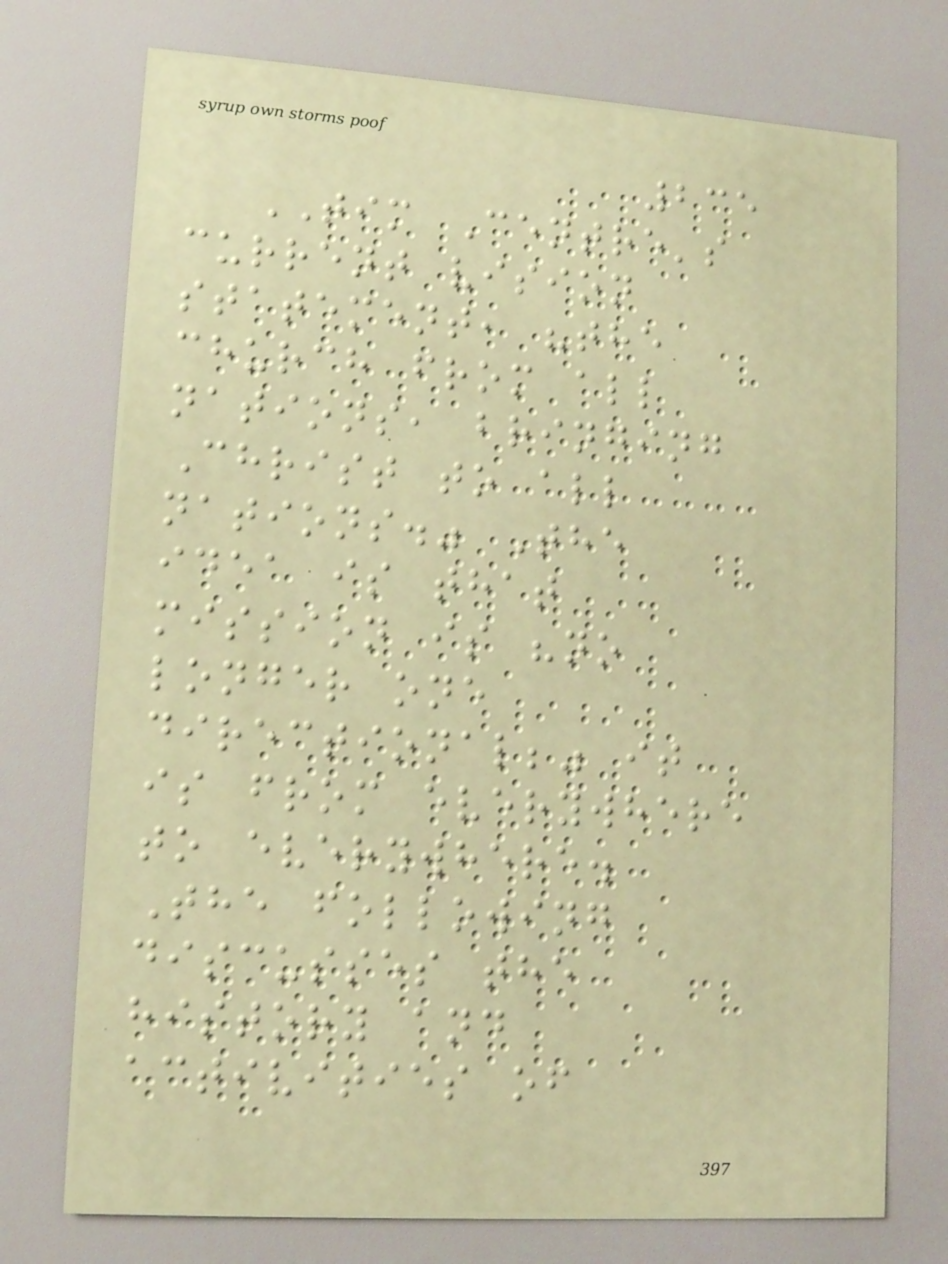235
TIM Centre's
current vision
statement, "the
church from all
nations, bringing
Christ to all
nations." The
idea is that
mission is "no
longer one
directional;" it
is from everywhere
to everywhere.
The following
discusses the
history and
activities of
